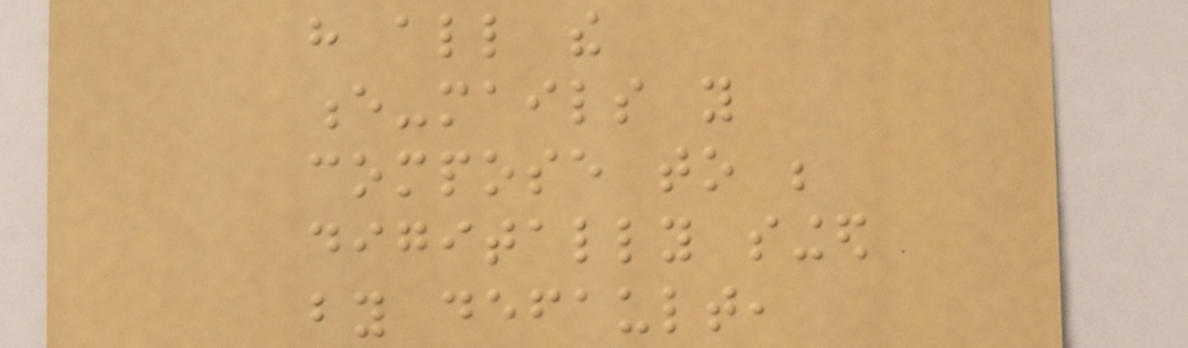have all the
e-mails you
compose to be
digitally singed
by default,
